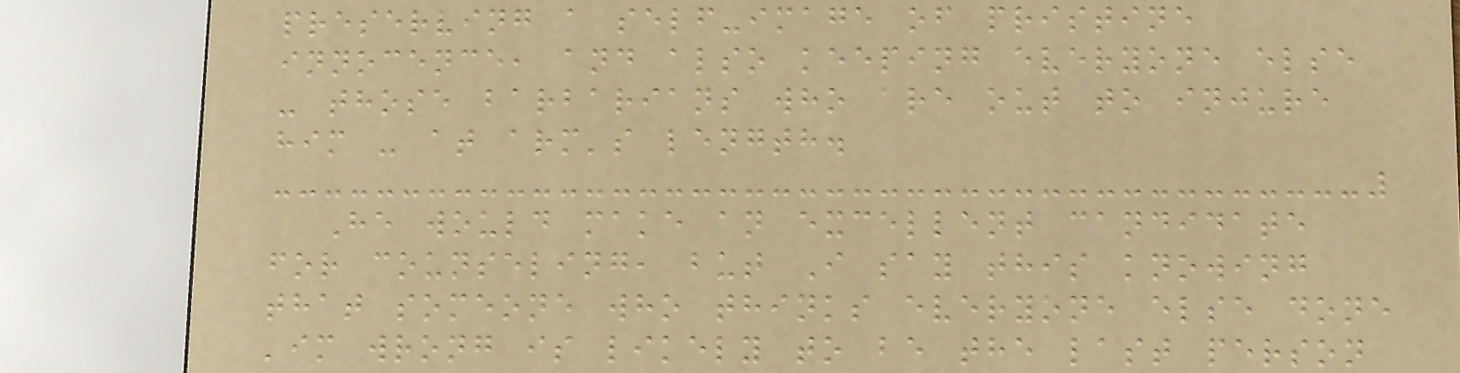preserving a self-image of pristine
innocence, and also keeping everyone else
- those barbarians who are out to injure
him - at arm's length.
He would make an excellent candidate
for counseling, but I say this knowing
that someone who thinks everyone else done
'im wrong is likely to be the last person
